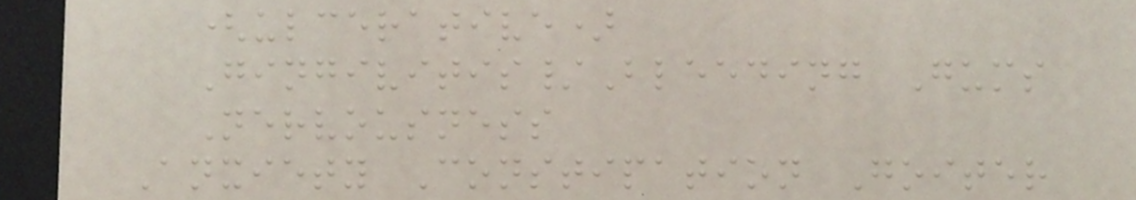(ulcerative)
Gingivitis/Bleeding Gums
Nervousness
Anxiety Constipation Goiter
